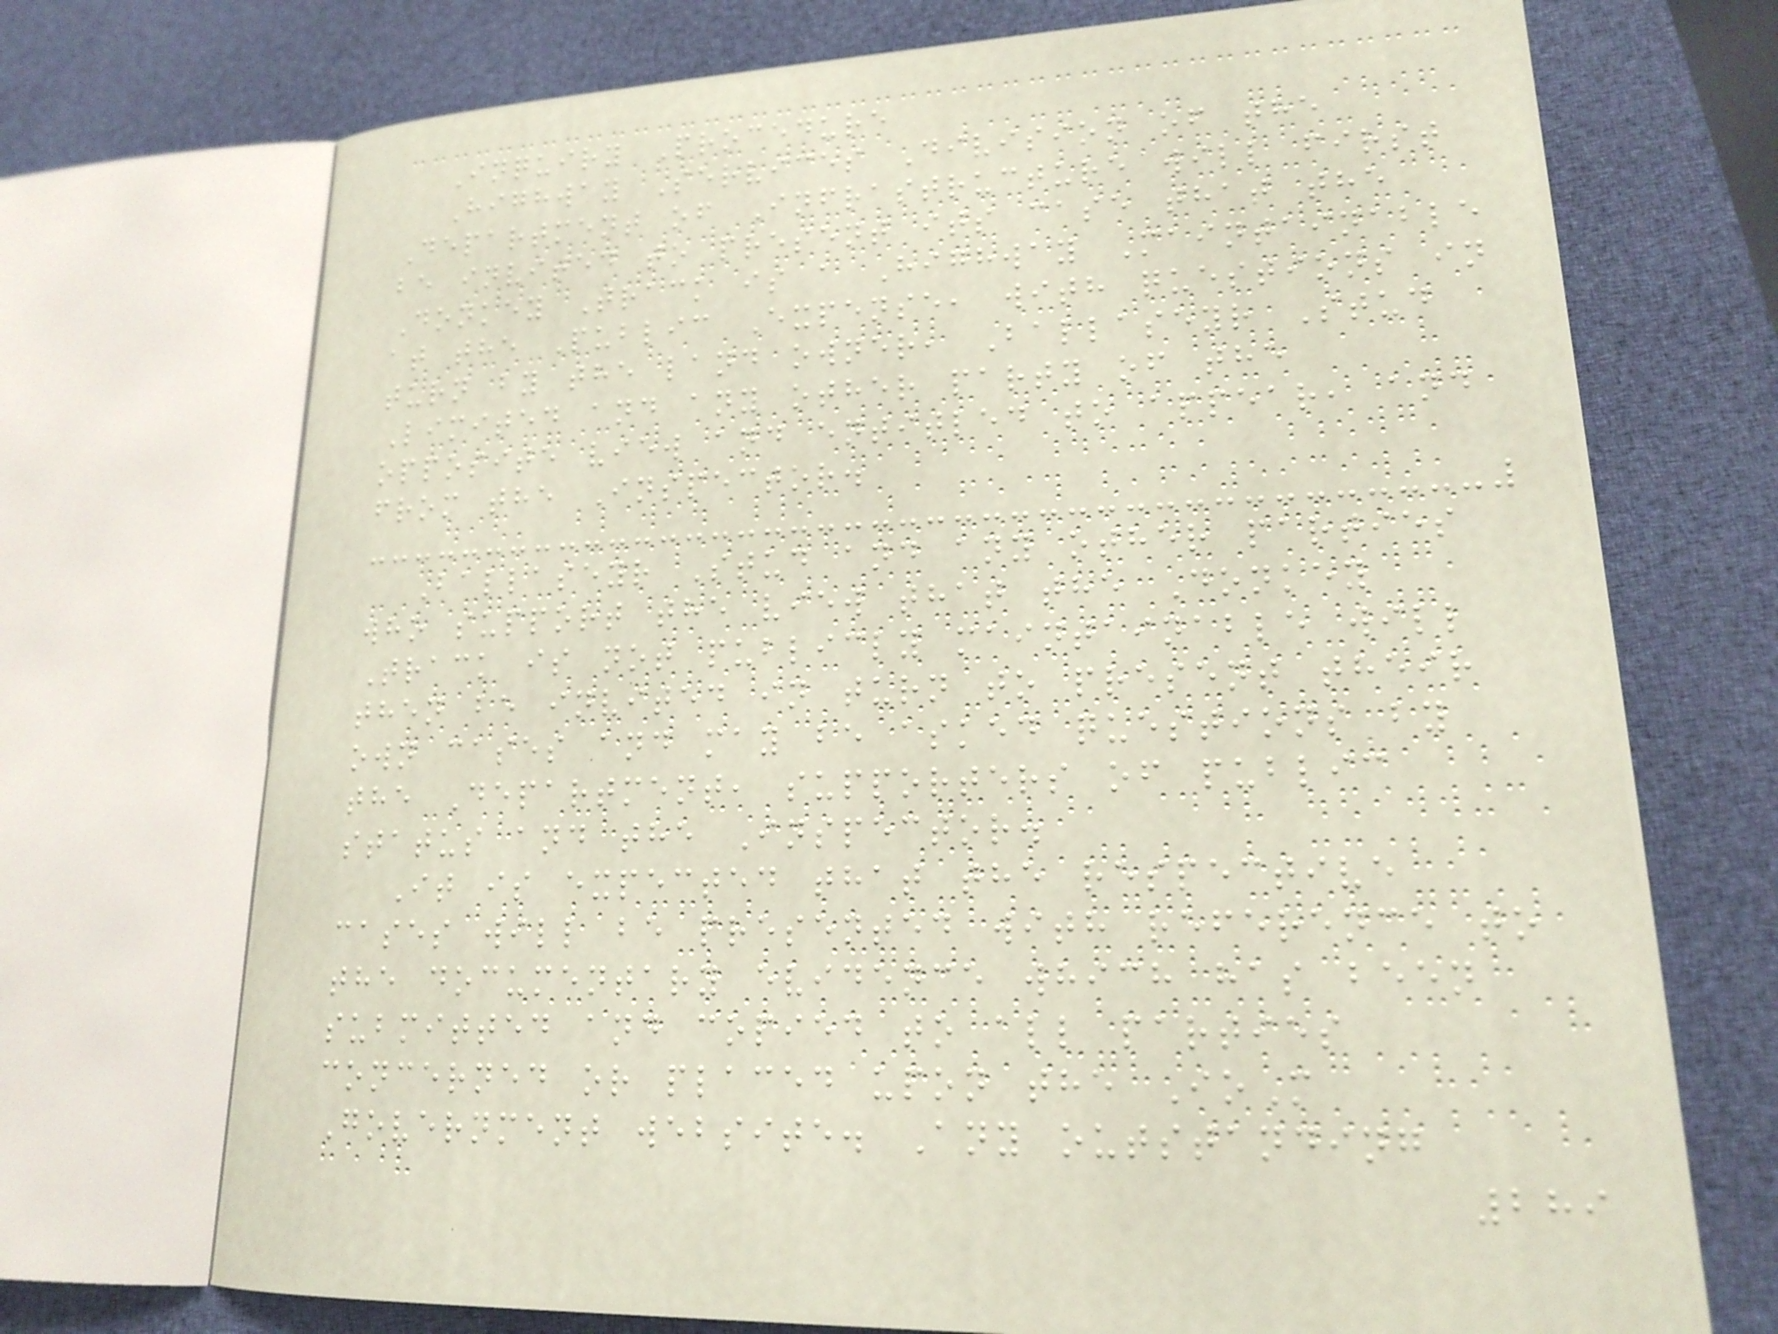Inquiry Procedure
Highway Services Division of the
Department of Infrastructure will first
be invited to present its case that the
Donkey Track is a Highway Maintainable
at the Public Expense, with questions in
turn by the land owner, Ballaseyr Stud
Limited and any other party of the
opposite view and entitled to appear, and
from the Inspector.
Ballaseyr Stud and any other parties
who support the view that the Donkey
Track is not publicly maintainable will
then be invited in turn to present their
own cases and may be asked questions by
the Department, supporters of public
status and the Inspector.
It is expected that the respective
cases will be presented with reference to
the documentary evidence which has been
submitted and copied to all parties
concerned or placed upon the IoM
Government website. Any outstanding
289
